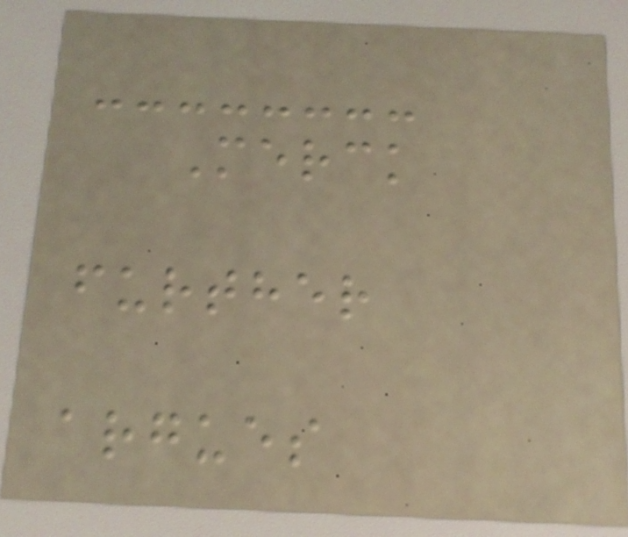Merck
further
argues
